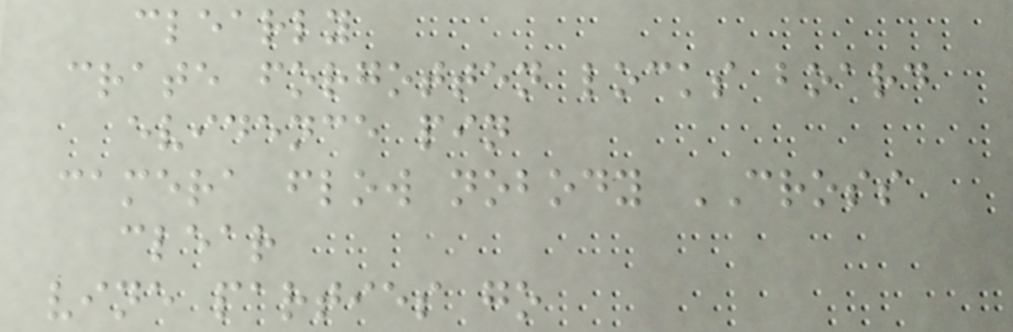clearly
crate forgotten locks board
evidence pin
camera flow nobody CROSS
clear
vine parties go
